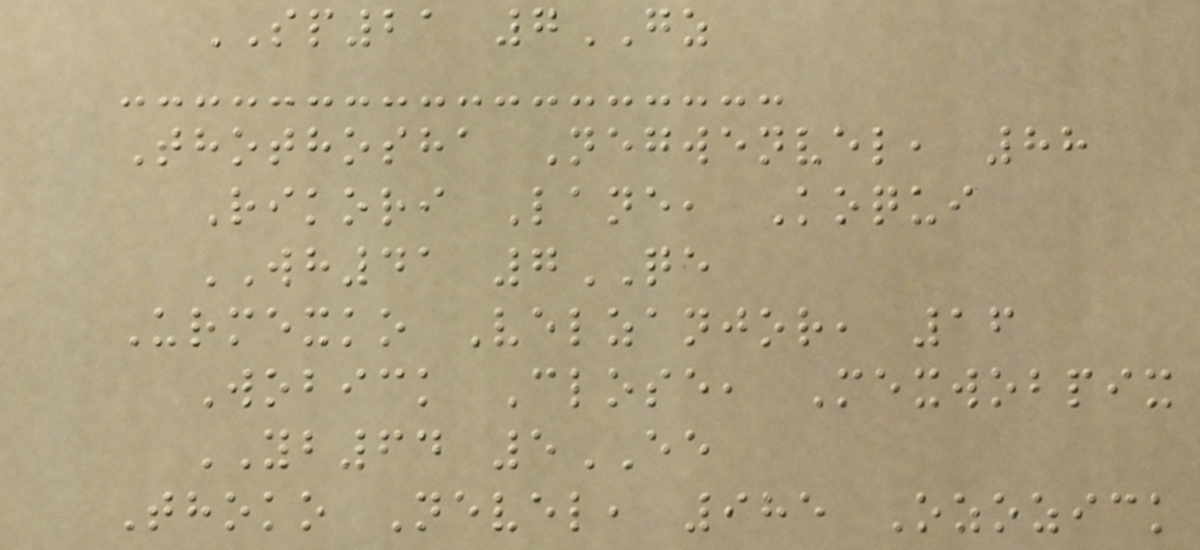SP21 7GZ
Thothosha Negwenvel, 88
Rikori Lane, Koqui
WH41 7QE
Urmexko Velzanjor, 16
Wobick Close, Mexwobpix
YB64 5EE
Thoko Nevel, 985 Ozozick
